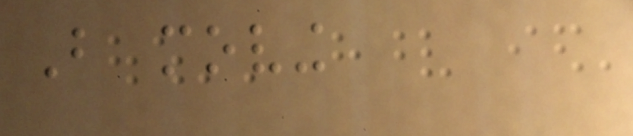But moving
